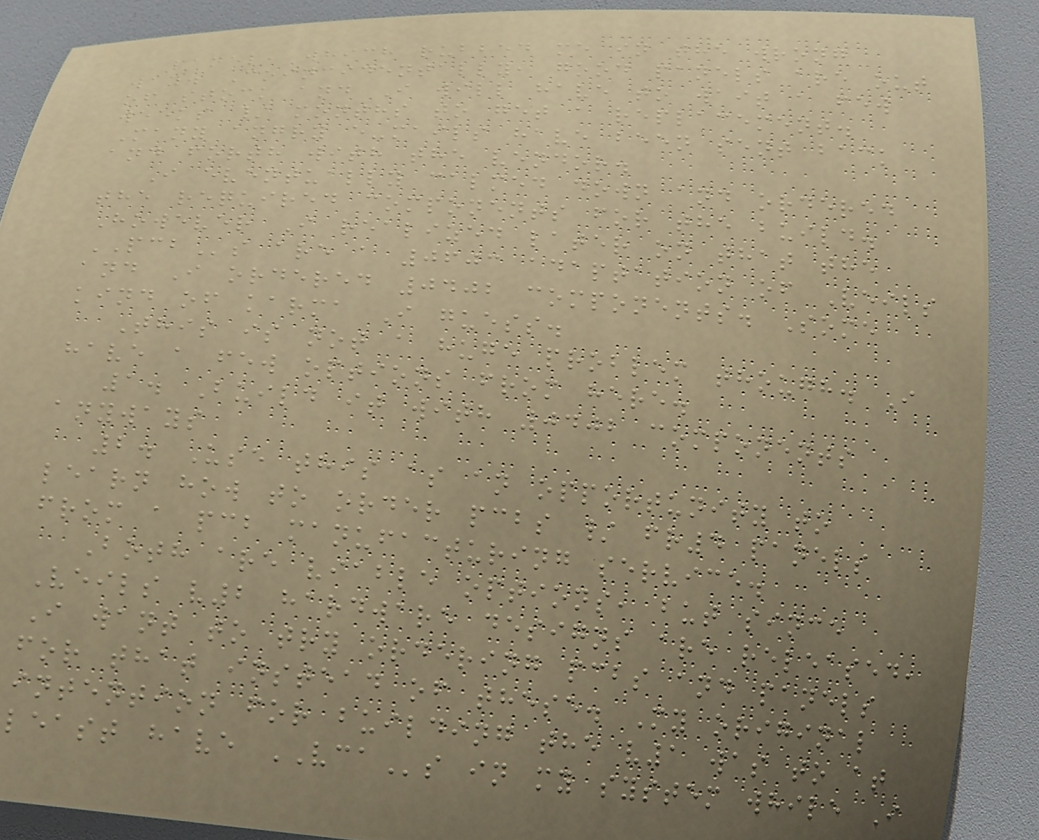panel, which rubbed me in the wrong
way. Coincidentally, good panels are out
of stock and I will have to wait a few
weeks / months to get a replacement.
Many angry e-mails have been sent back
and forth with the vendor.
I eventually calmed down and ordered
the required components for the build.
However I realized later on that the
PCBs are a 0603 adaptation of Veils
and I ordered 0402 components. Some
kind of karma I guess.
This is not a huge problem though. I
have a few options from here.
1. Build it with 0402 components
anyways
2. Use this as an opportunity to
learn how to order pcbs / fr4 panels
from a pcb manufacturing service.
Both are viable options, but since
Veils v2 hardware designs are released,
I want to try ordering pcbs and panels
for that instead of these. My original
intention for building the v1 was to at
least have VCAs in my system while I
